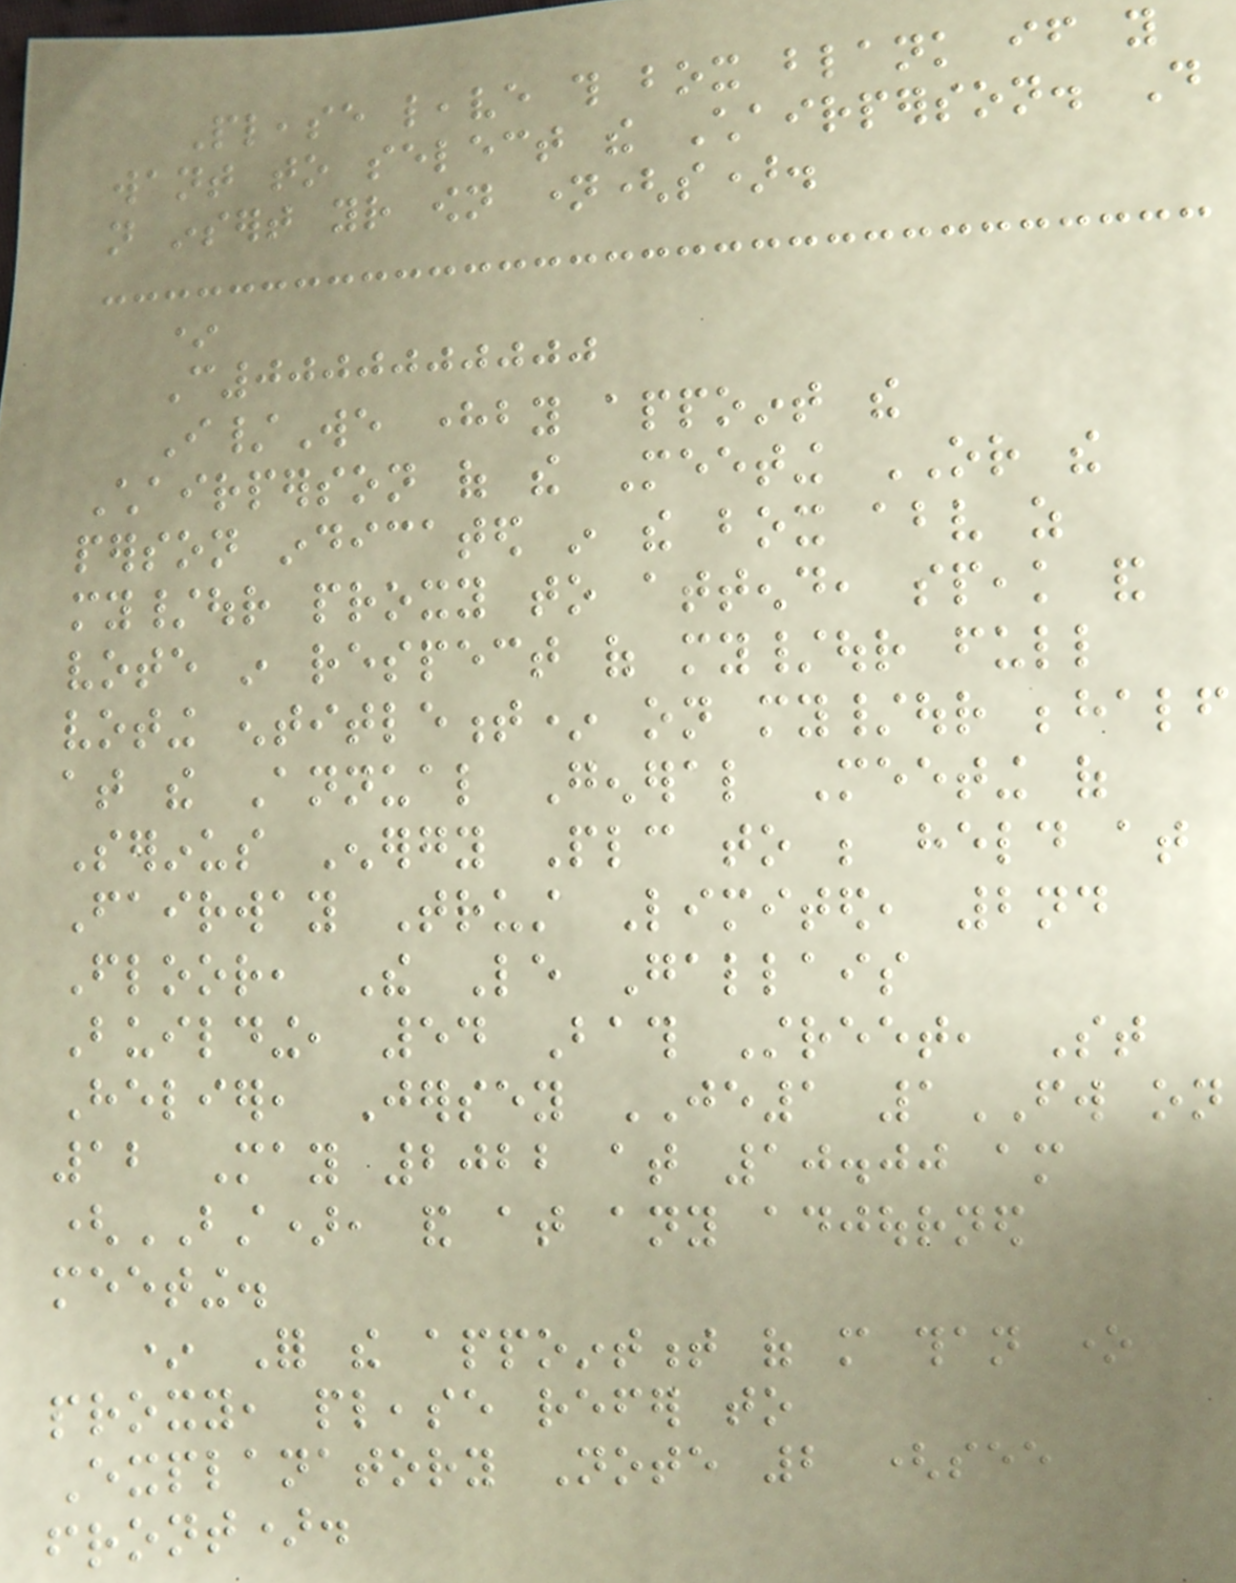Please leave this box blank if you
want to select the Chairperson. Do
not insert your own name(s).
*
C0000000000
I/We hereby appoint the
Chairperson of the Meeting OR the
person indicated in the box above as
my/our proxy to attend, speak and
vote in respect of my/our full
voting entitlement* on my/our behalf
at the Annual General Meeting of
Serinus Energy Plc to be held at
Fairway Trust Limited, 2nd
Floor, The Le Gallais
Building, 54 Bath Street, St
Helier, Jersey JE1 1FW on
12 May 2022 at 10.00 am
(BST), and at any adjourned
meeting.
* For the appointment of more than one
proxy, please refer to
Explanatory Note 2 (see
front).
